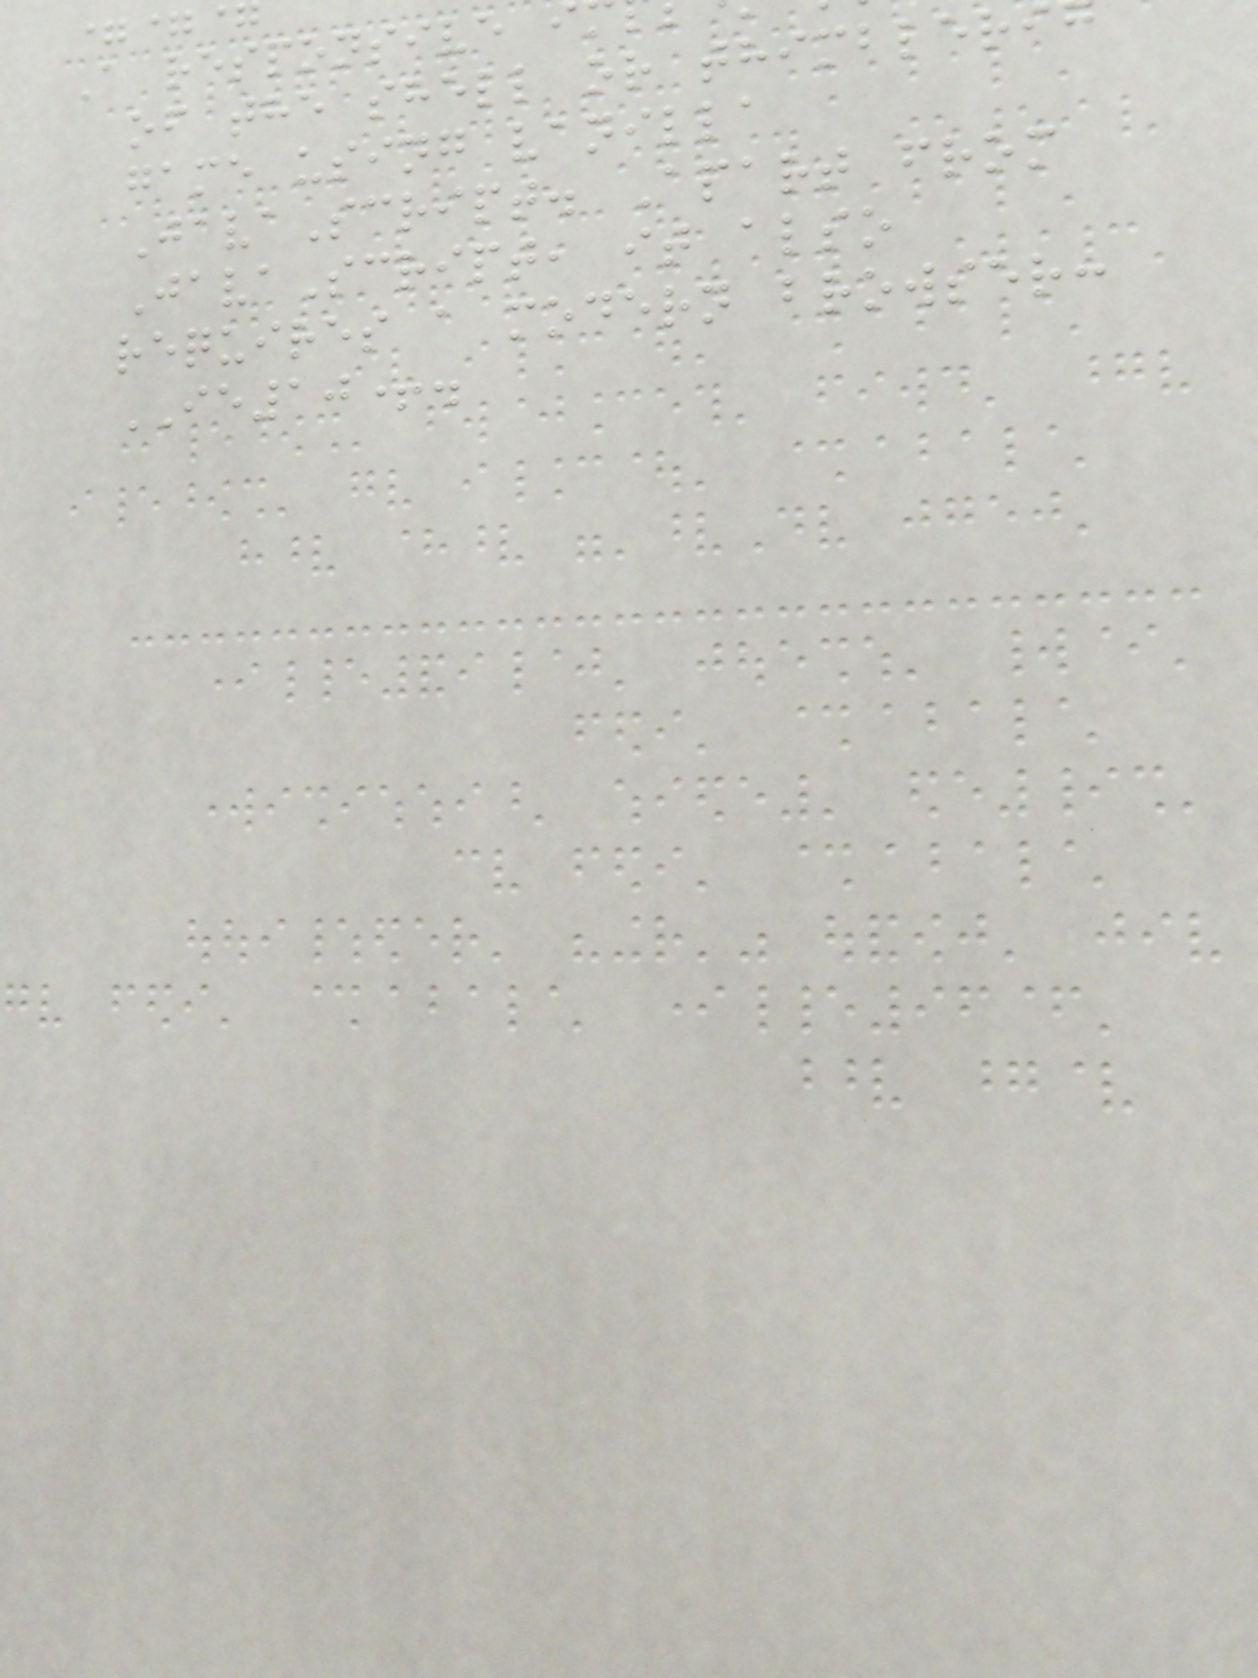A responsive
of the shell or thimbler
game using vanilla
JavaScript. Apart from
JavaScript, it also
requires a modern browser:
IE10+.
